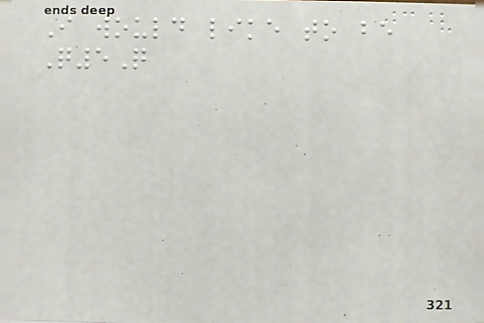I would like to be
Q5Q
